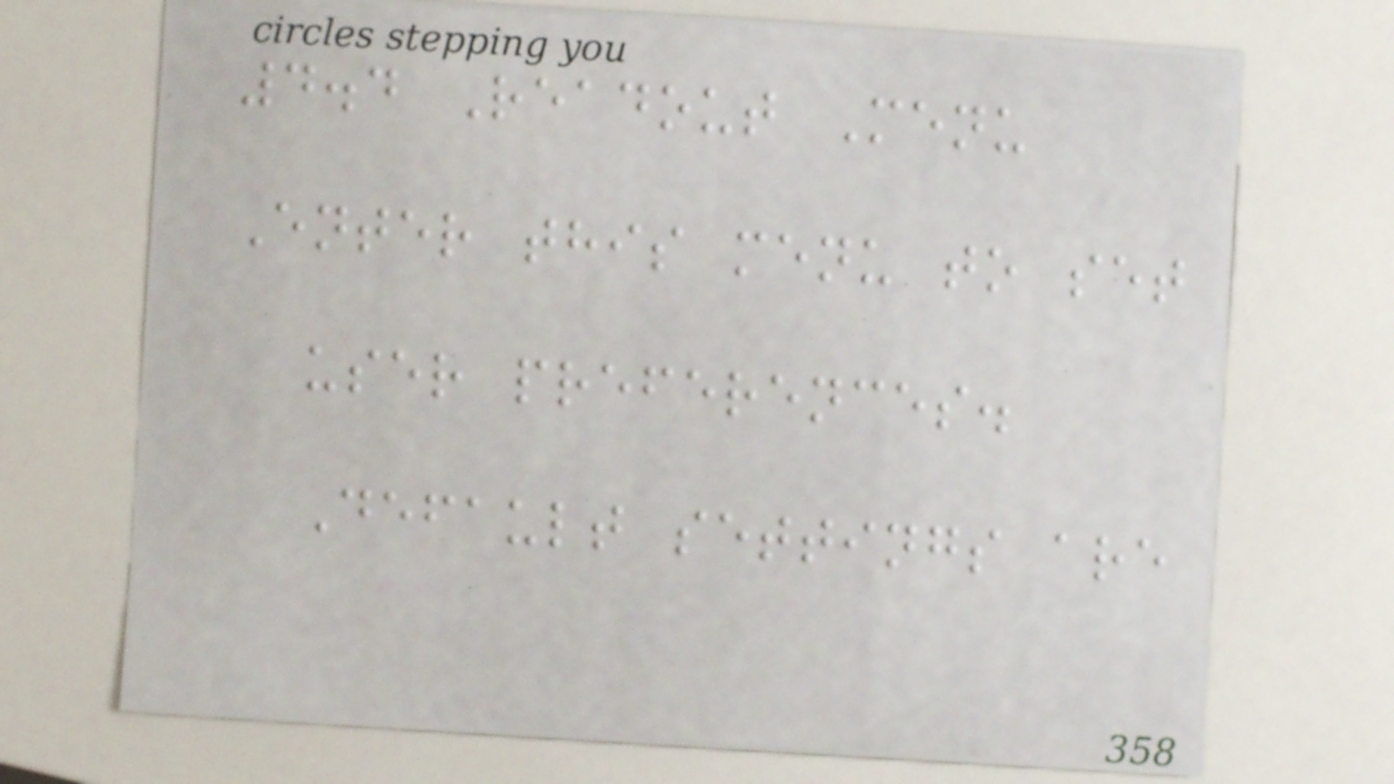4.4 Readout Menu
Enter this menu to set
user preferences.
Default settings are
